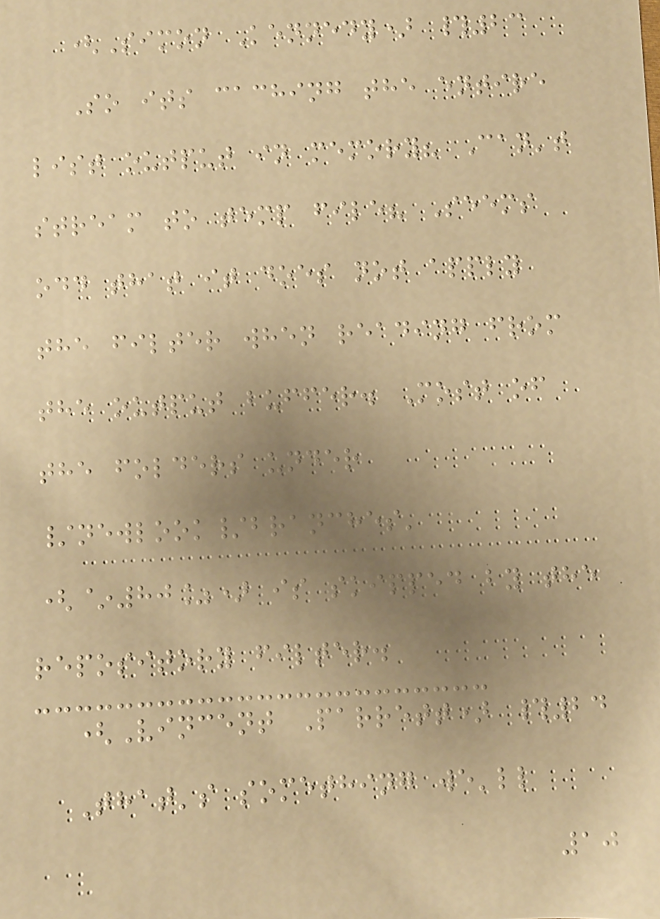(Simon Kennedy) #23
So its caching the entire
list output in memory? Can't
stream to temp file? Seems
odd that it does not apply
the filter when reading from
the output buffer. Most of
the folders under
/newlook/branches'
(~80%) is skipped by the
repository filter.
(Vincent Parrett) #24
That's something we'll
10
